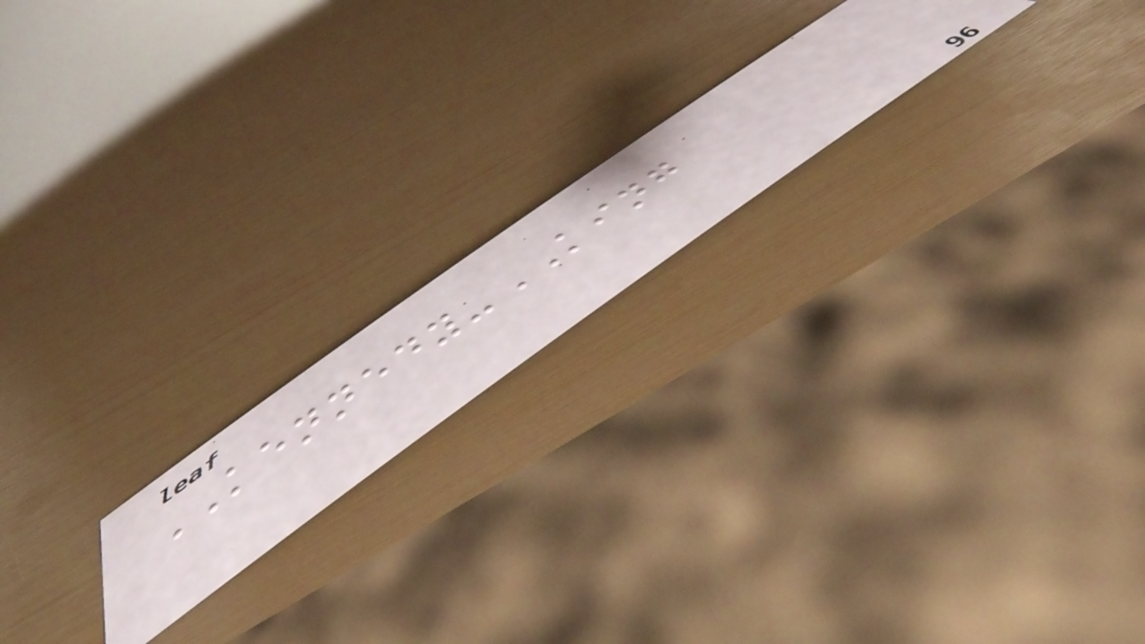KENNEDY-KING
